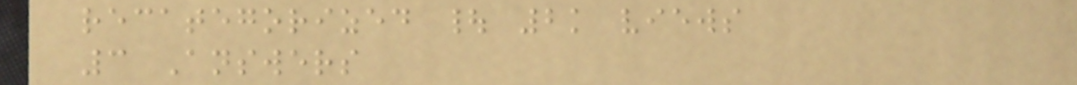recategorized | 2k views
3 Answers
